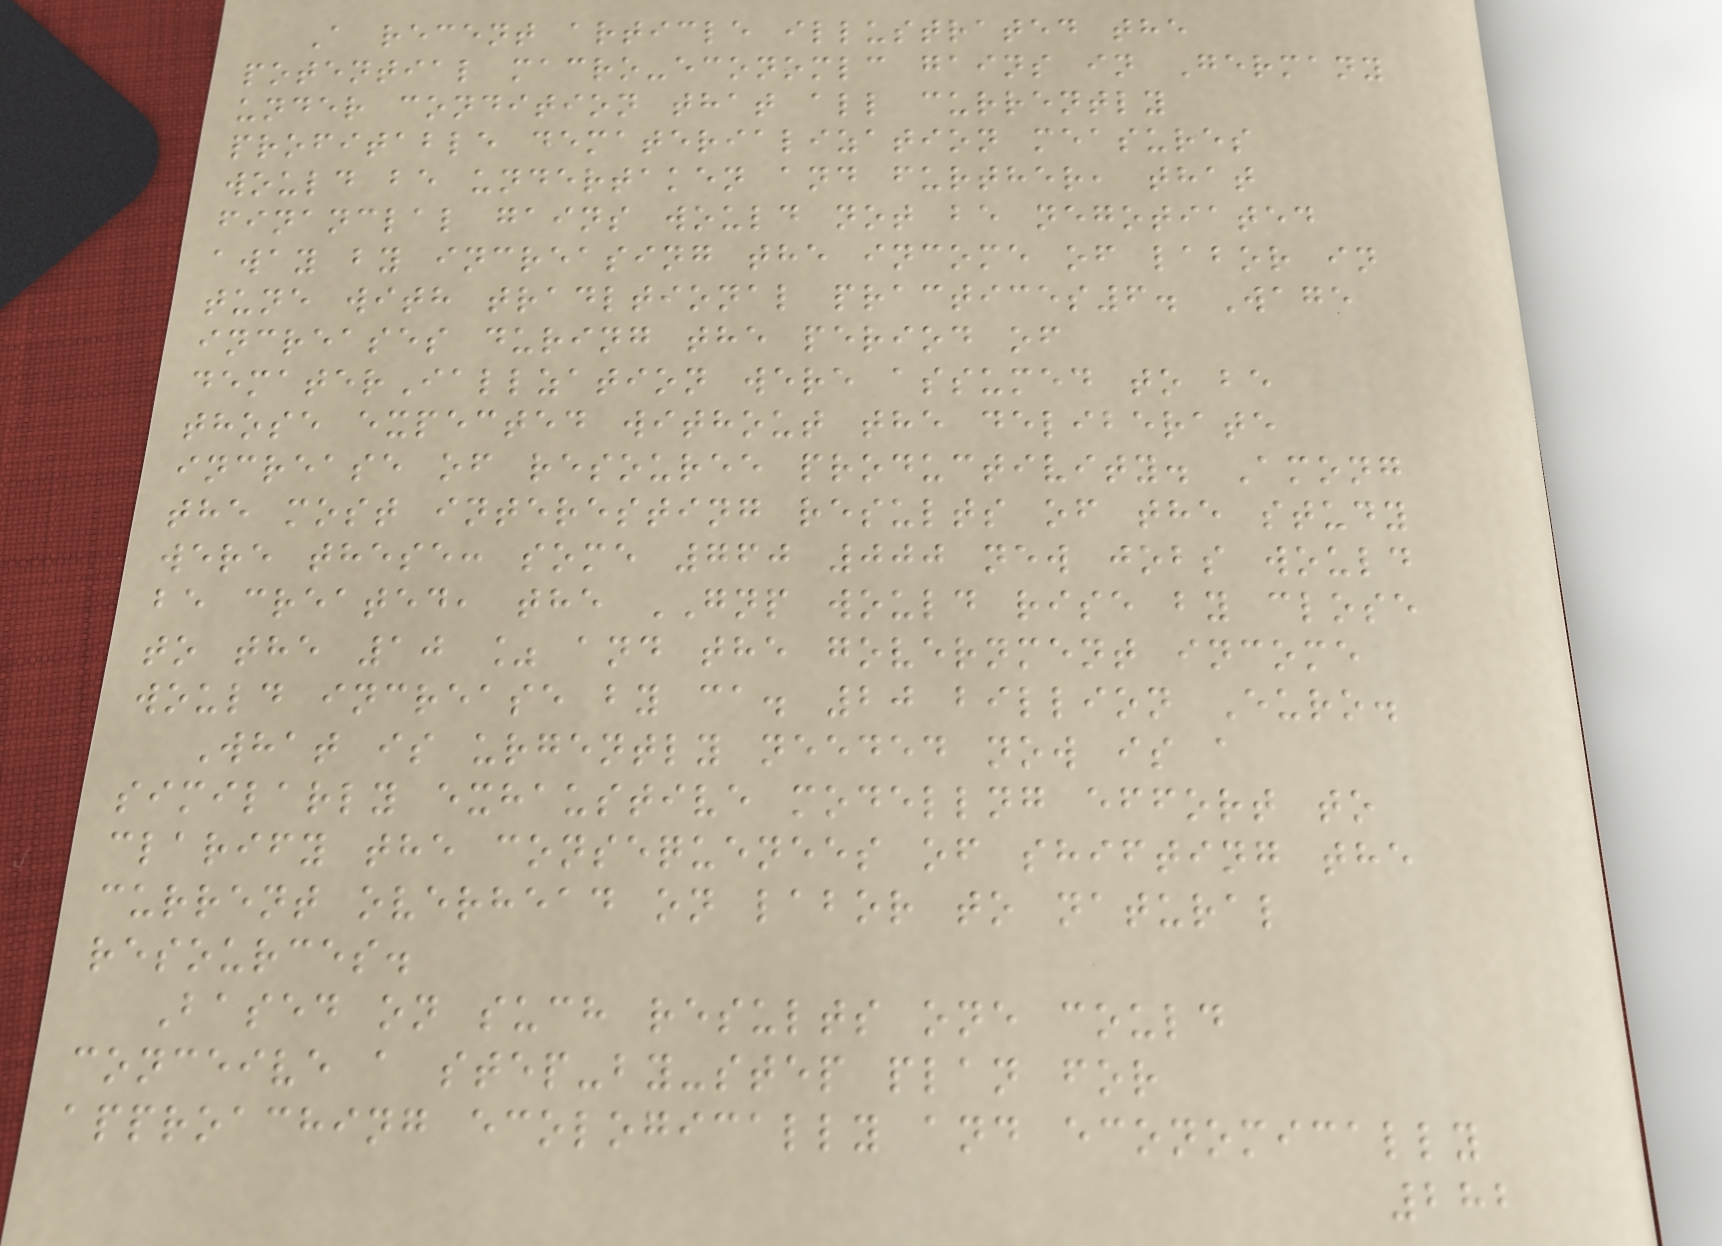A recent article illustrated the
potential macro-economlc gains in Germany
under condition that all currently
profitable dematerialization measures
would be undertaken and further, that
financlal gains would not be negotiated
away by increasing the income of labor in
tune with tradltional practices6. Wage
increases during the period of
dematerIallzation were assumed to be
those expected without the deliberate
increase of resouree productivity. Among
the most interesting results of the study
were these: some 760 000 new jobs would
be created, the GNP would rise by close
to the 10 % and the government income
would increase by ca. 20 billion Euro.
What is urgently needed now is a
similarly exhaustive modellng effort to
clarify the consequenees of shifting the
current overhead on labor to natural
resources.
Based on such results one could
conceive a step-by-step plan for
approaching ecologically and economically
282
